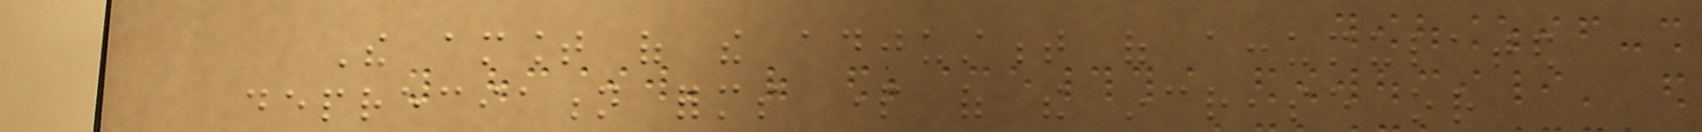The amount of the adjustment of accumulated
depreciation forms part of the increase or
